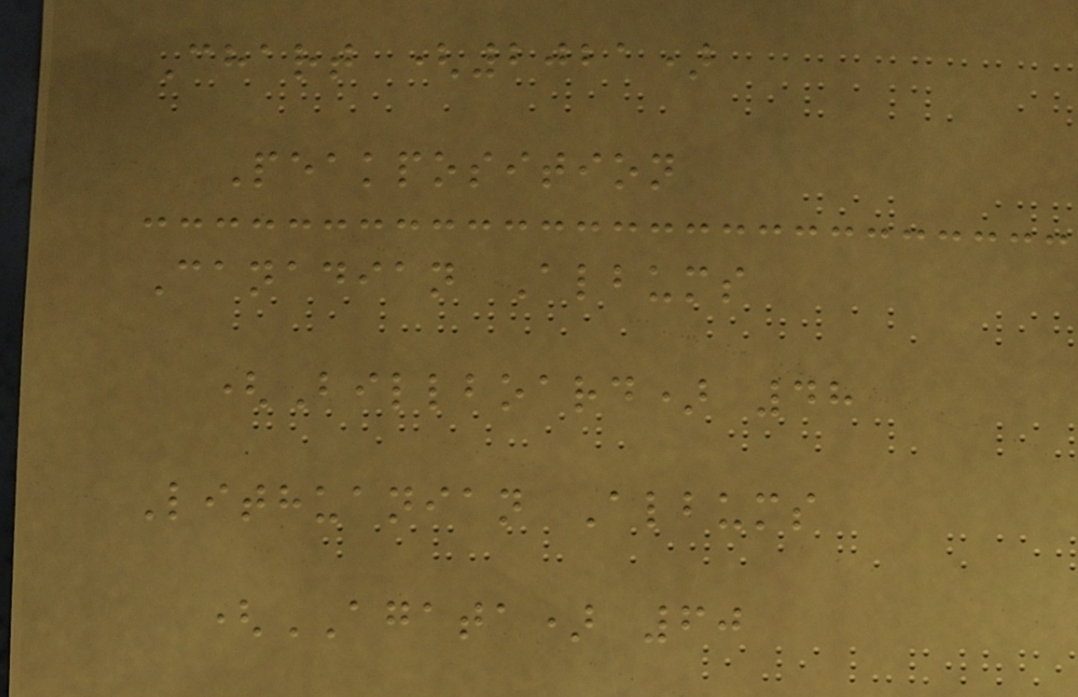Chart (2021)
Peakposition
Canadian Albums
(Billboard) 48
Lithuanian Albums
(AGATA) 60
